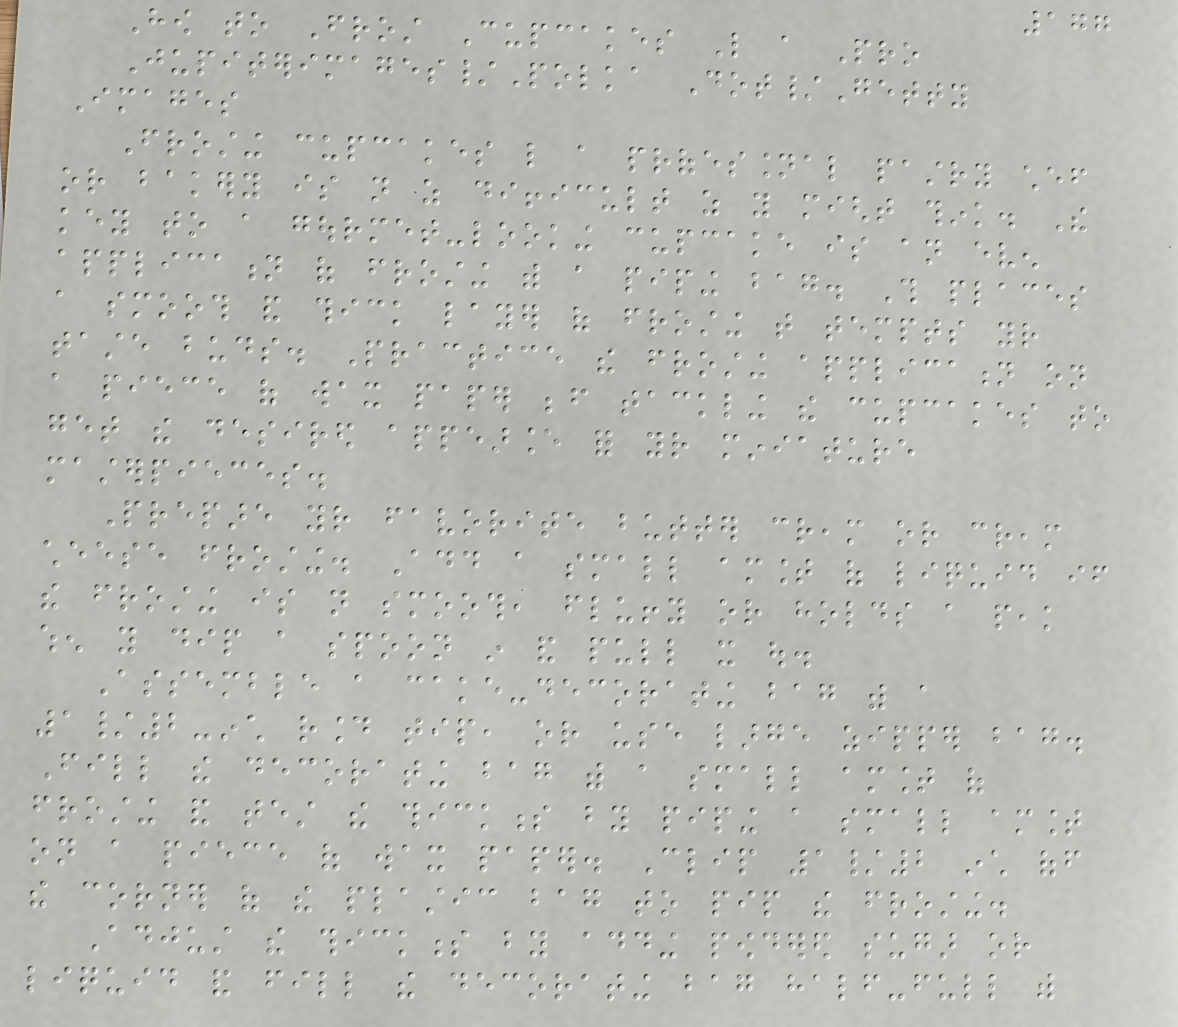177
How to Frost Cupcakes Like a Pro
Jupiterimages/Polka Dot/Getty
Images
Frosting cupcakes like a professional pastry chef
or bakery is not as difficult as you might think. The
key to a gourmet-looking cupcake is an even
application of frosting with a piping bag. This places
a smooth and thick layer of frosting that tempts your
taste buds. Practice the frosting application on
a piece of wax paper before tackling the cupcakes to
get the desired appearance for your miniature
masterpieces.
Prepare your favorite butter cream or cream
cheese frosting. Add a small amount of liquid if
the frosting is not smooth, fluffy or holds a peak
when you dip a spoon in and pull it out.
Assemble a cake-decorating bag with a
1/2-inch round tip, or use large zipper bag.
Fill the decorating bag with a small amount of
frosting and test the thickness by piping a small amount
on a piece of wax paper. Clip 1/2 inch off
the corner of the plastic bag to pip the frosting.
Adjust the thickness by adding powdered sugar or
liquid and fill the decorating bag half-full with
